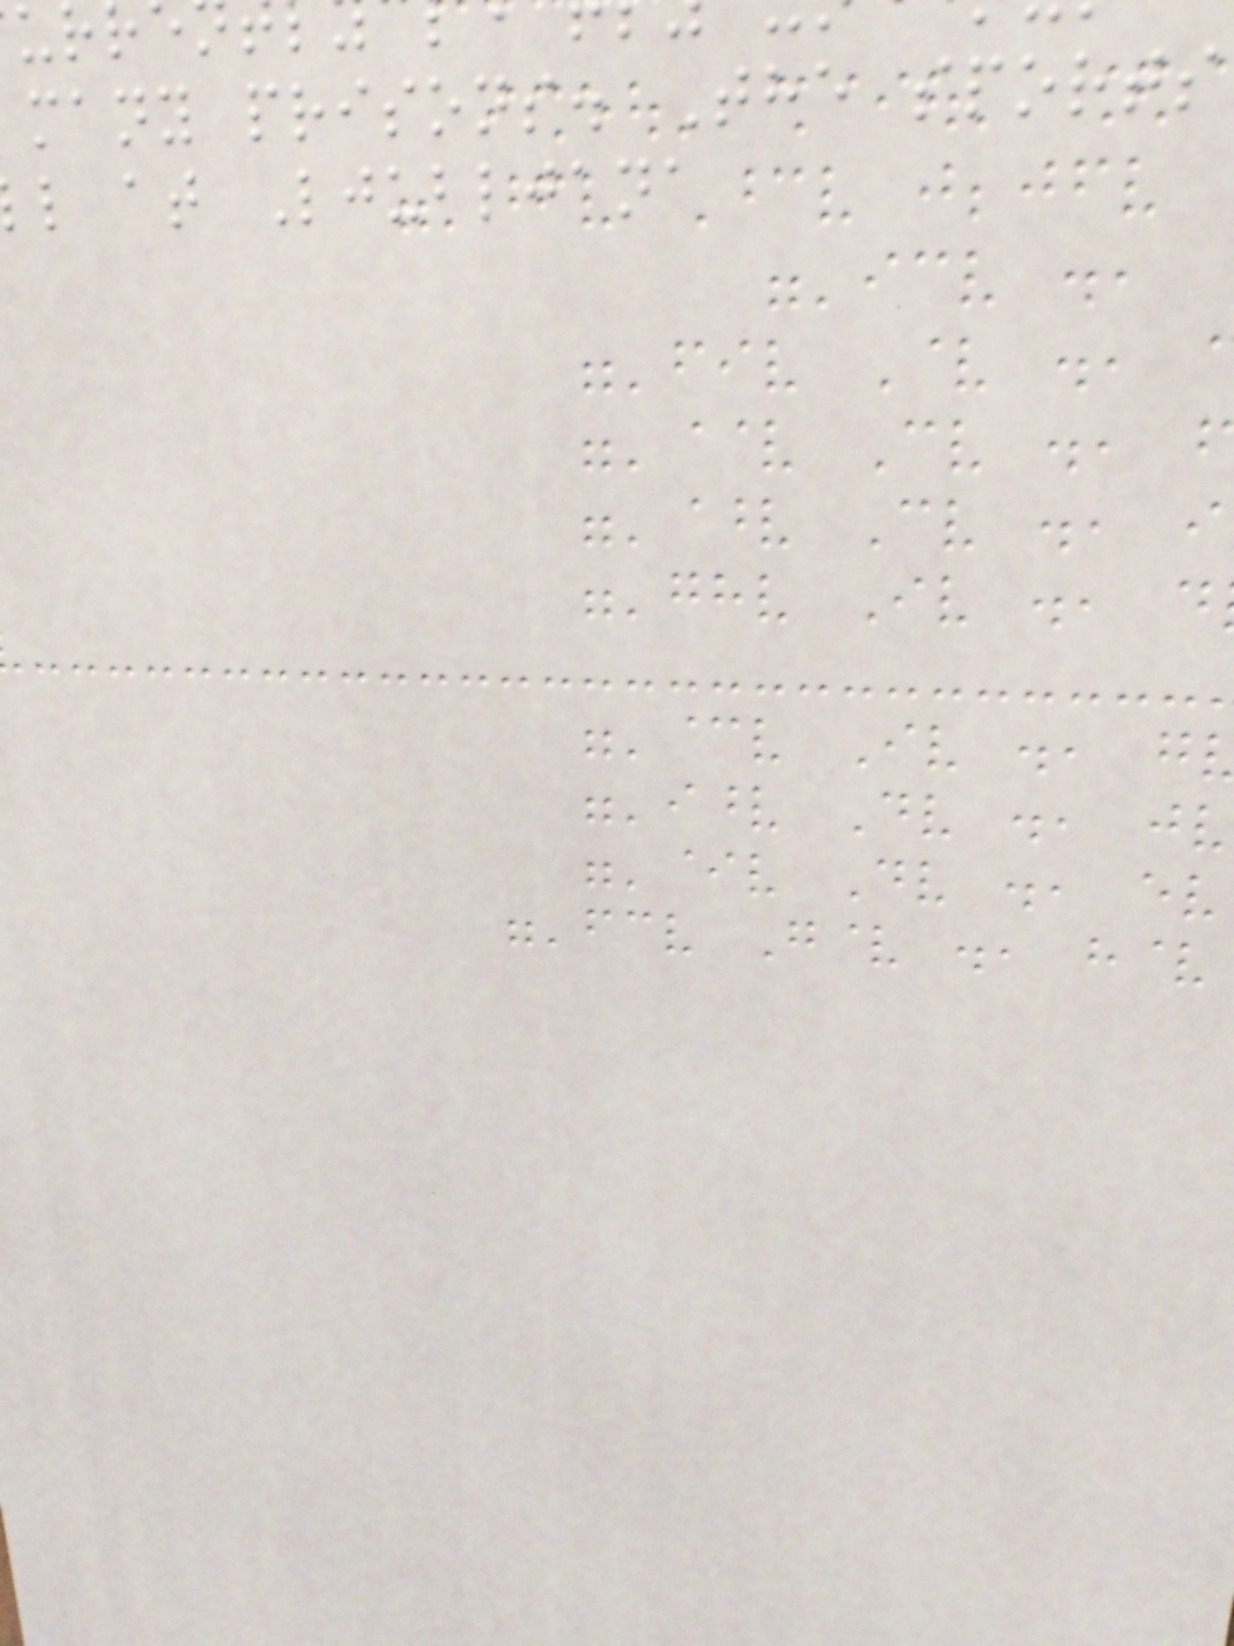many prisons. The sports
l at Ljubljana
